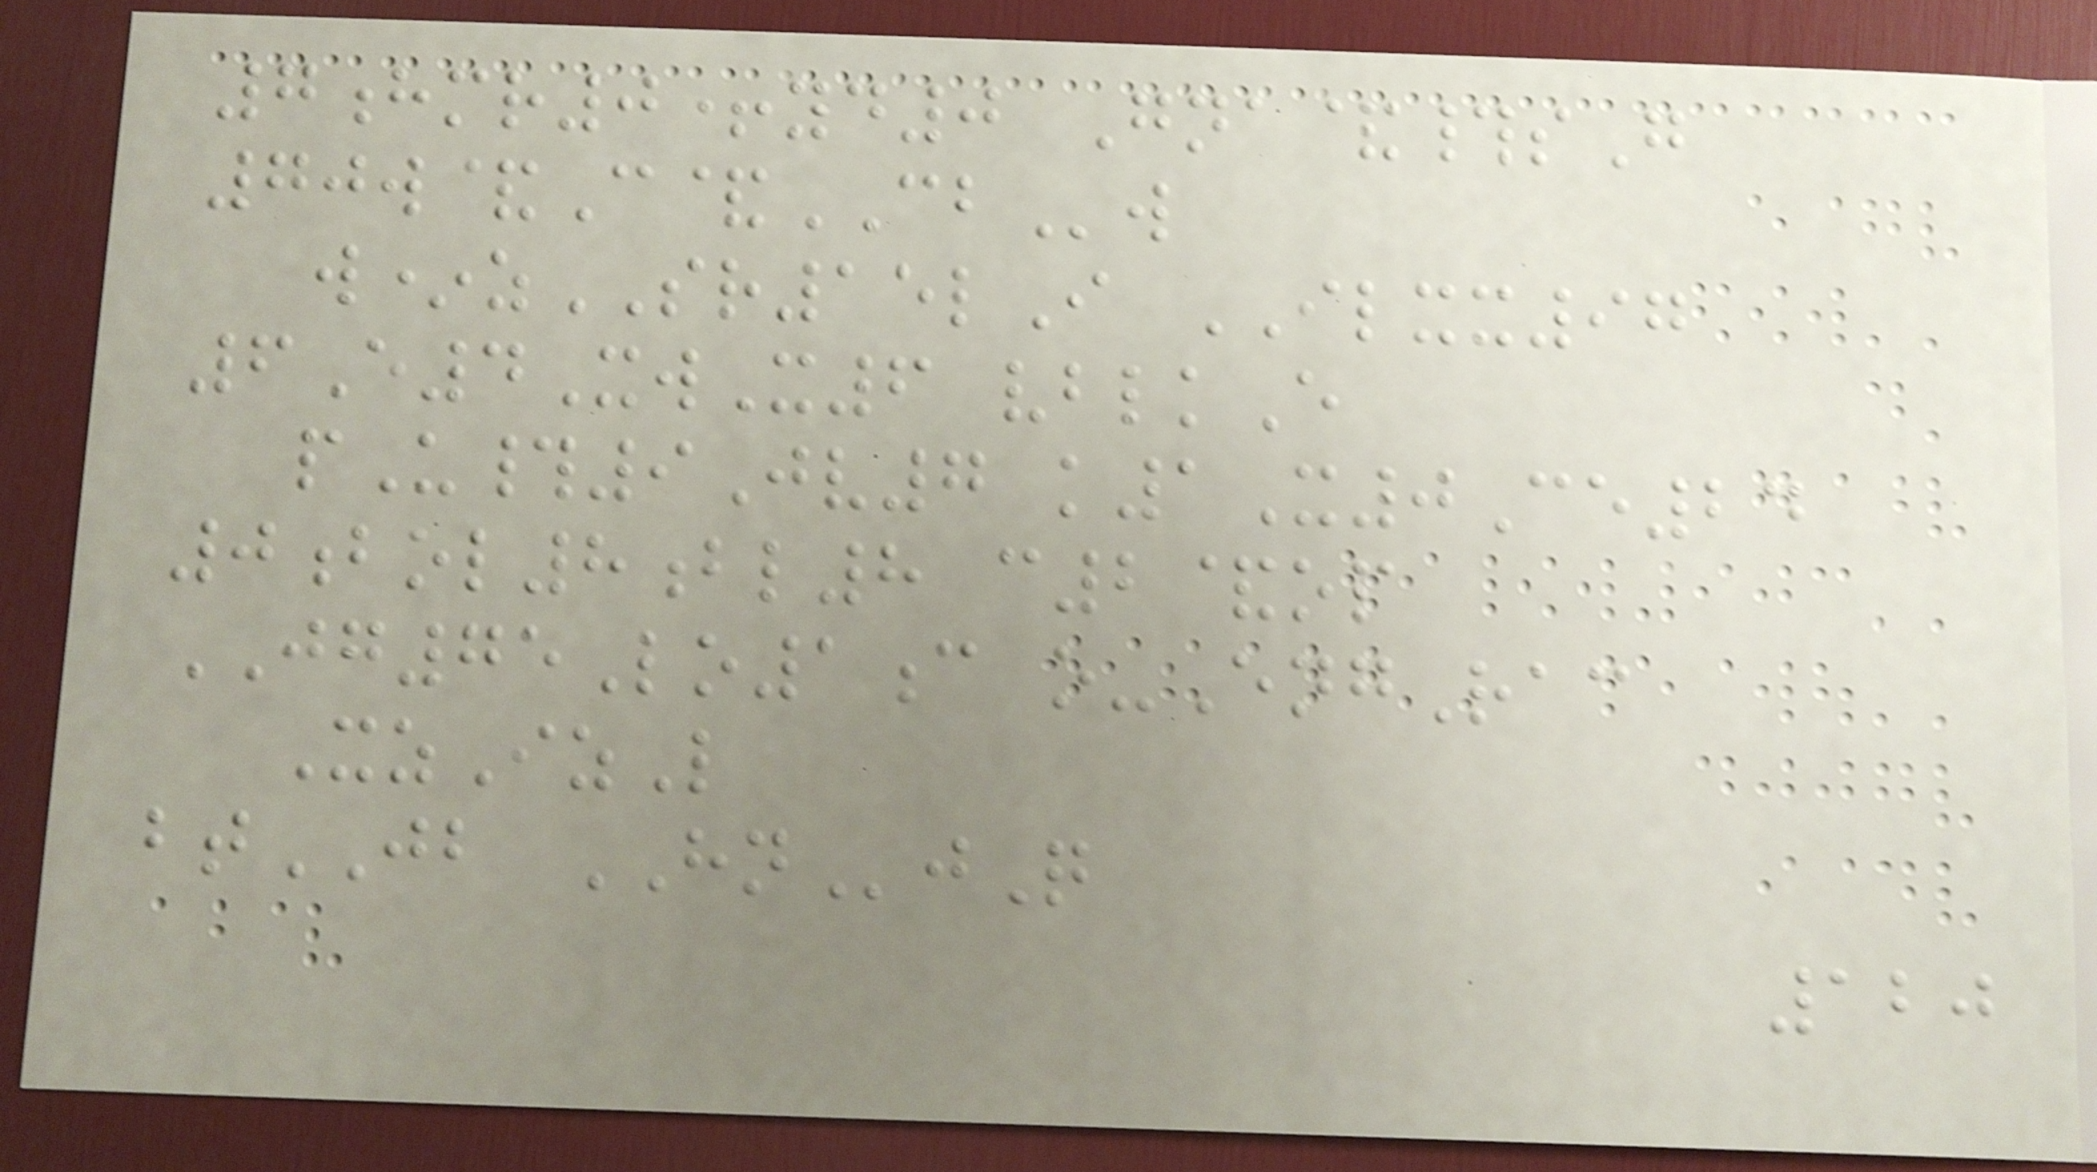7hmr0+yd0 Gna&#sG
70w&C&CBw
w*zSR15lI ILXX97
6E4XwX6 vblkE
pU#9Jv7 k1X0Ce24
0bol8bl8 c2&op
JG75Lo1c o-EngRac
XzIzL
btJB HNjQ
120
